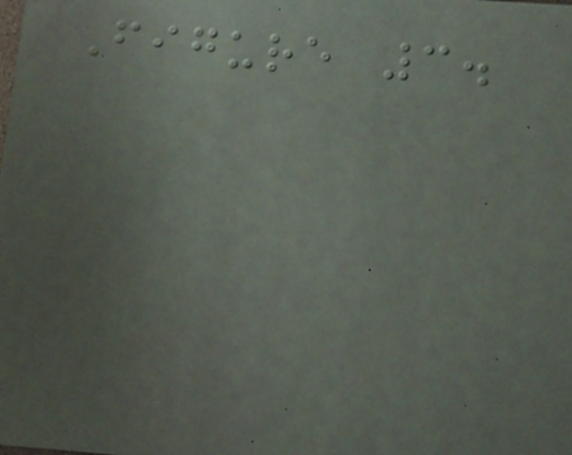Figure 3.
